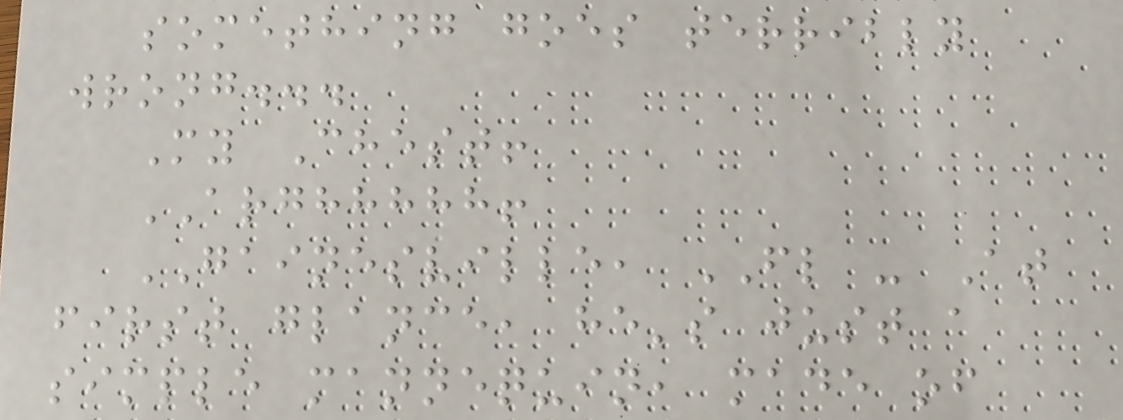something goes terribly
wrong...
My Chest!
ARGHHHHH!
GAINESVILLE, FL - At
first glance, he's just a
simple mannequin, made of
